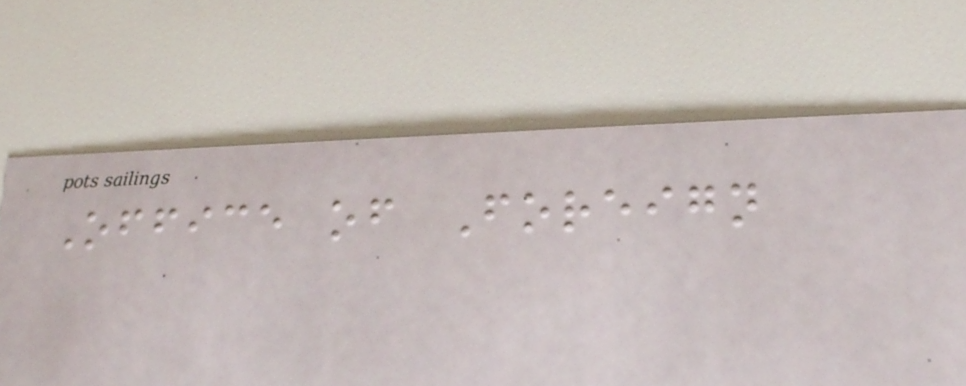Office of Foreign
